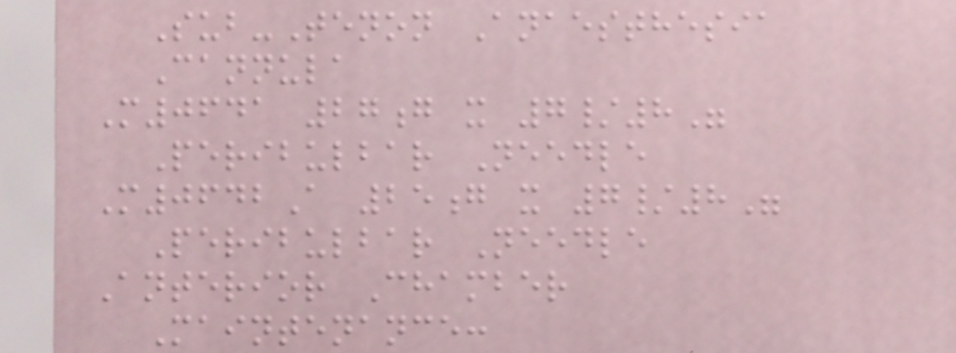Sub-Tenon Anaesthesia
Cannula
M0641 27g x 7/8"
Peribulbar Needle
M0642A 25g x 7/8"
Peribulbar Needle
Anterior Chamber
Maintenance:
